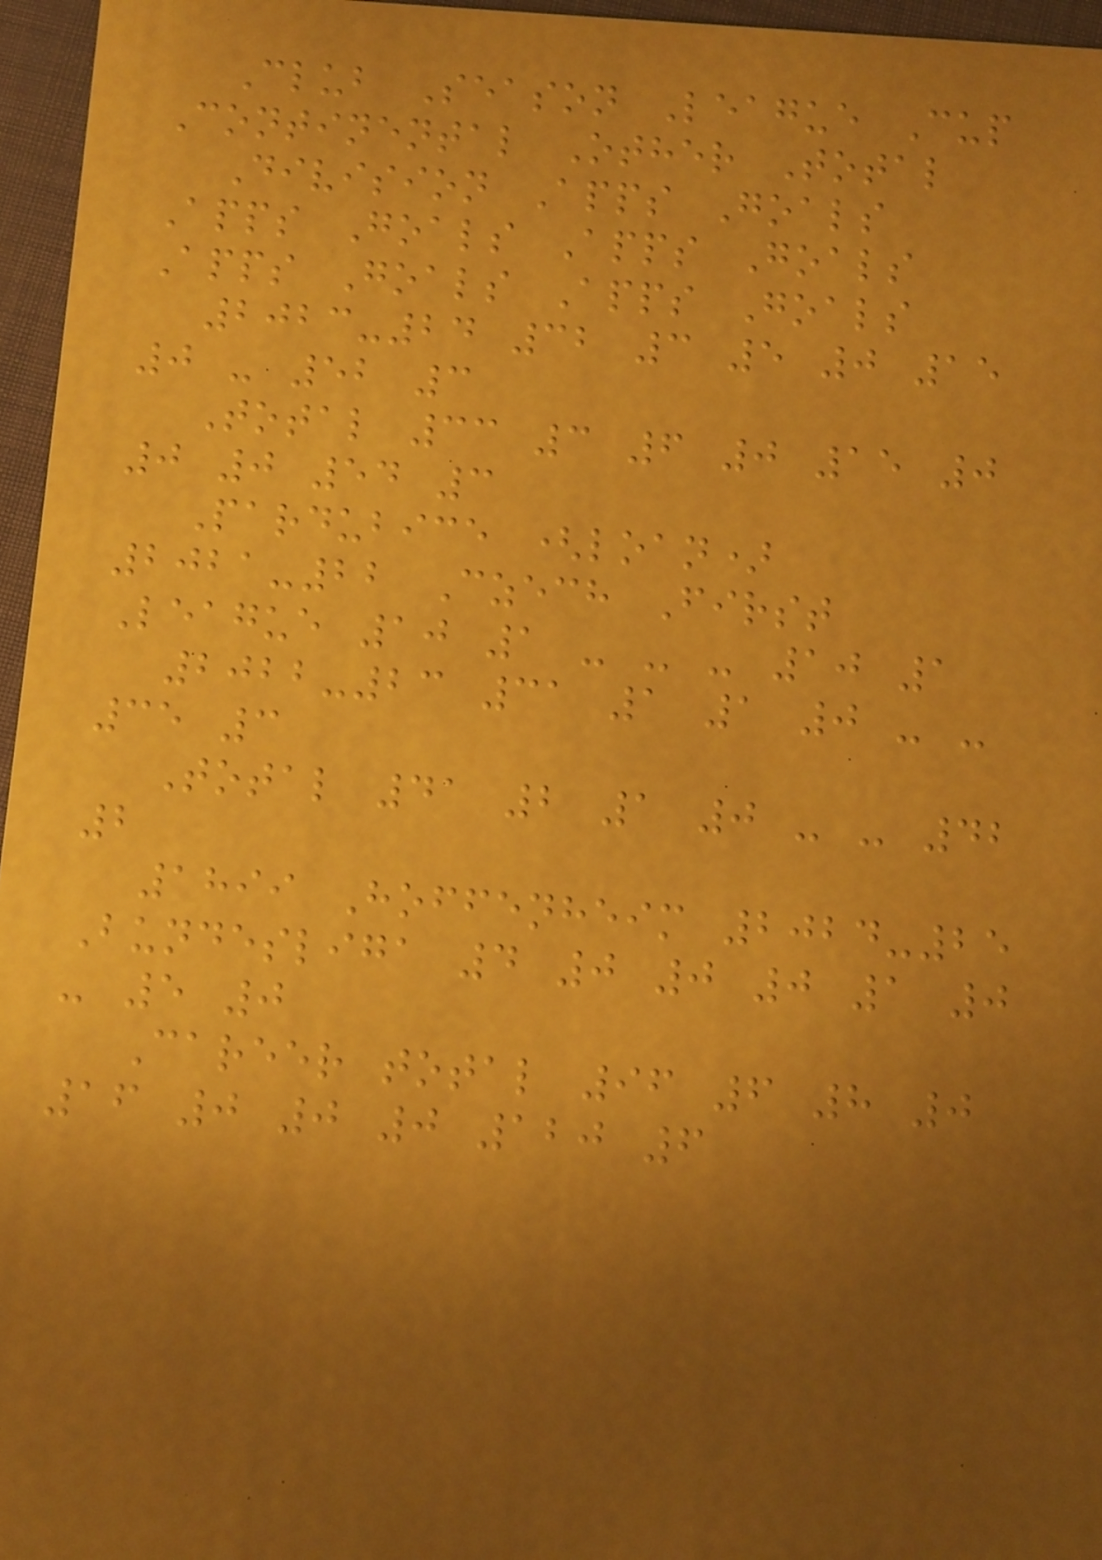Club Season League Cup
Continental Other Total
Division Apps Goals
Apps Goals Apps Goals
Apps Goals Apps Goals
2023-24 32 3 5 0 15
0 - 52 3
Total 33 3 6 0 15 0
0 0 54 3
Pardubice (loan)
2021-22 Czech First
League 10 1 - - - 10 1
2022-23 31 1 1 0 - -
35 3
Total 41 2 1 0 - - 42
2
1899 Hoffenheim 2024-25
Bundesliga 4 0 0 0 1 0
- 5 0
Career total 96 6 8 0
16 0 0 0 120 6
